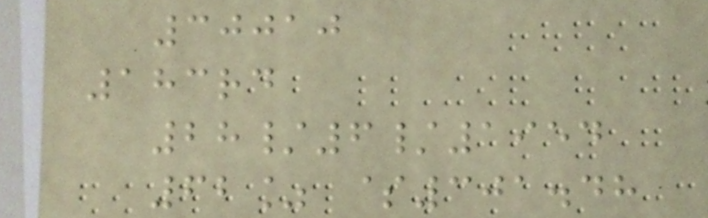30010
183rd
28/6/1954
62% $301.48
